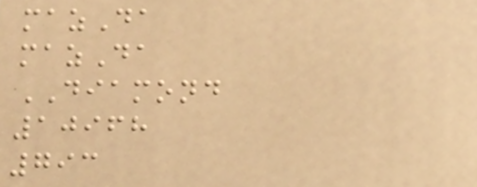mazDa
mazDa
DIAMOND
10968
793
